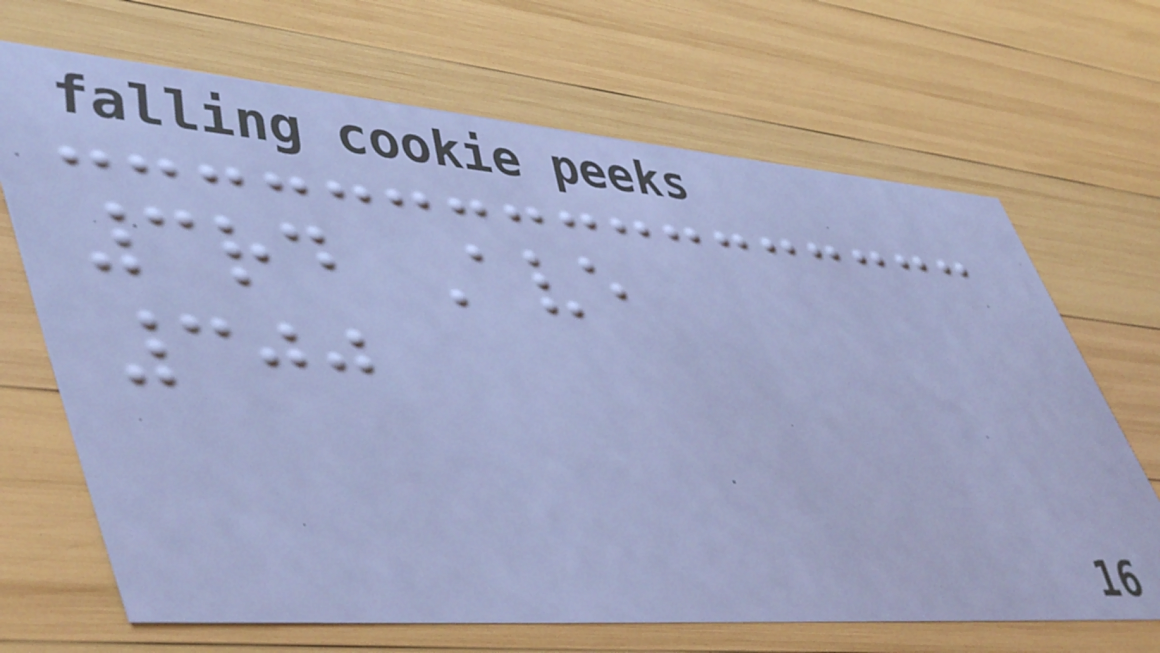3rd Ave
300
